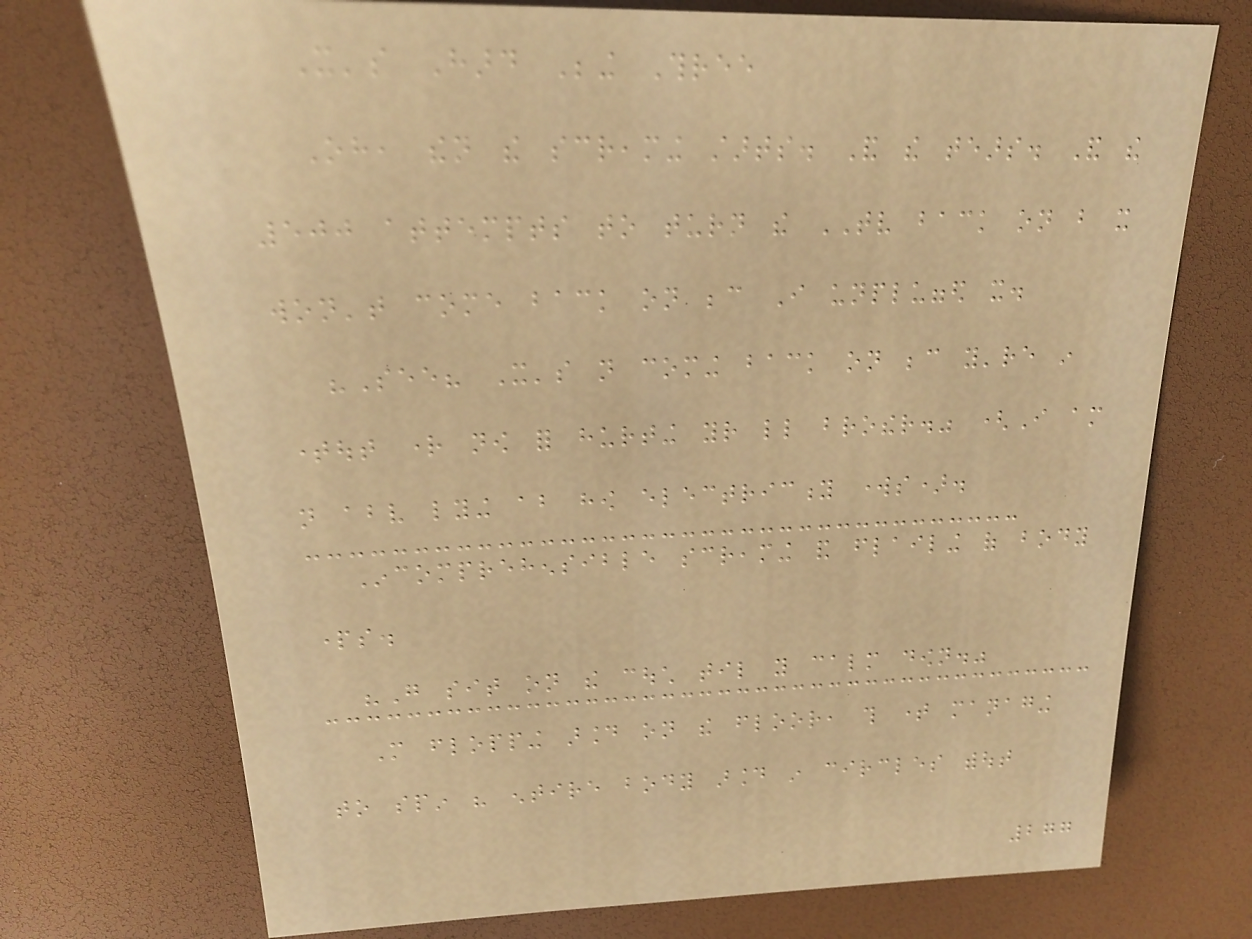It's Hard Being Three
Oh, then the screaming starts. And the tears. And the
500 attempts to turn the TV back on but it
won't come back on because I unplugged it.
"See? It's not coming back on because you're in
timeout right now for hurting your little brother." (I am
not above lying about how electricity works).
Incomprehensible screaming and flailing of body
parts.
"Go sit on the couch til you calm down."
More flopping around on the floor, this time managing
to spin his entire body around in circles without
277
